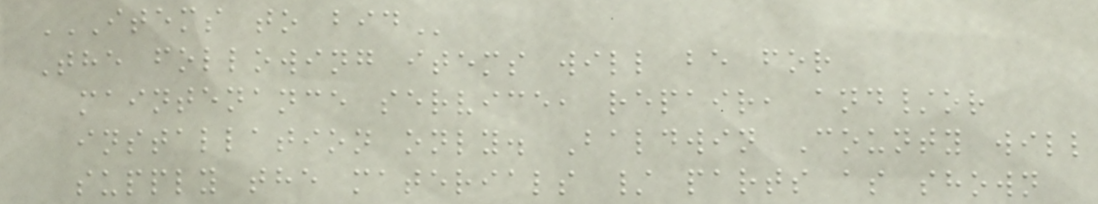ITEMS TO BID
The following items will be for
maintenance service, repair, and/or
installation only. Baldwin County will
supply the materials / parts as shown
